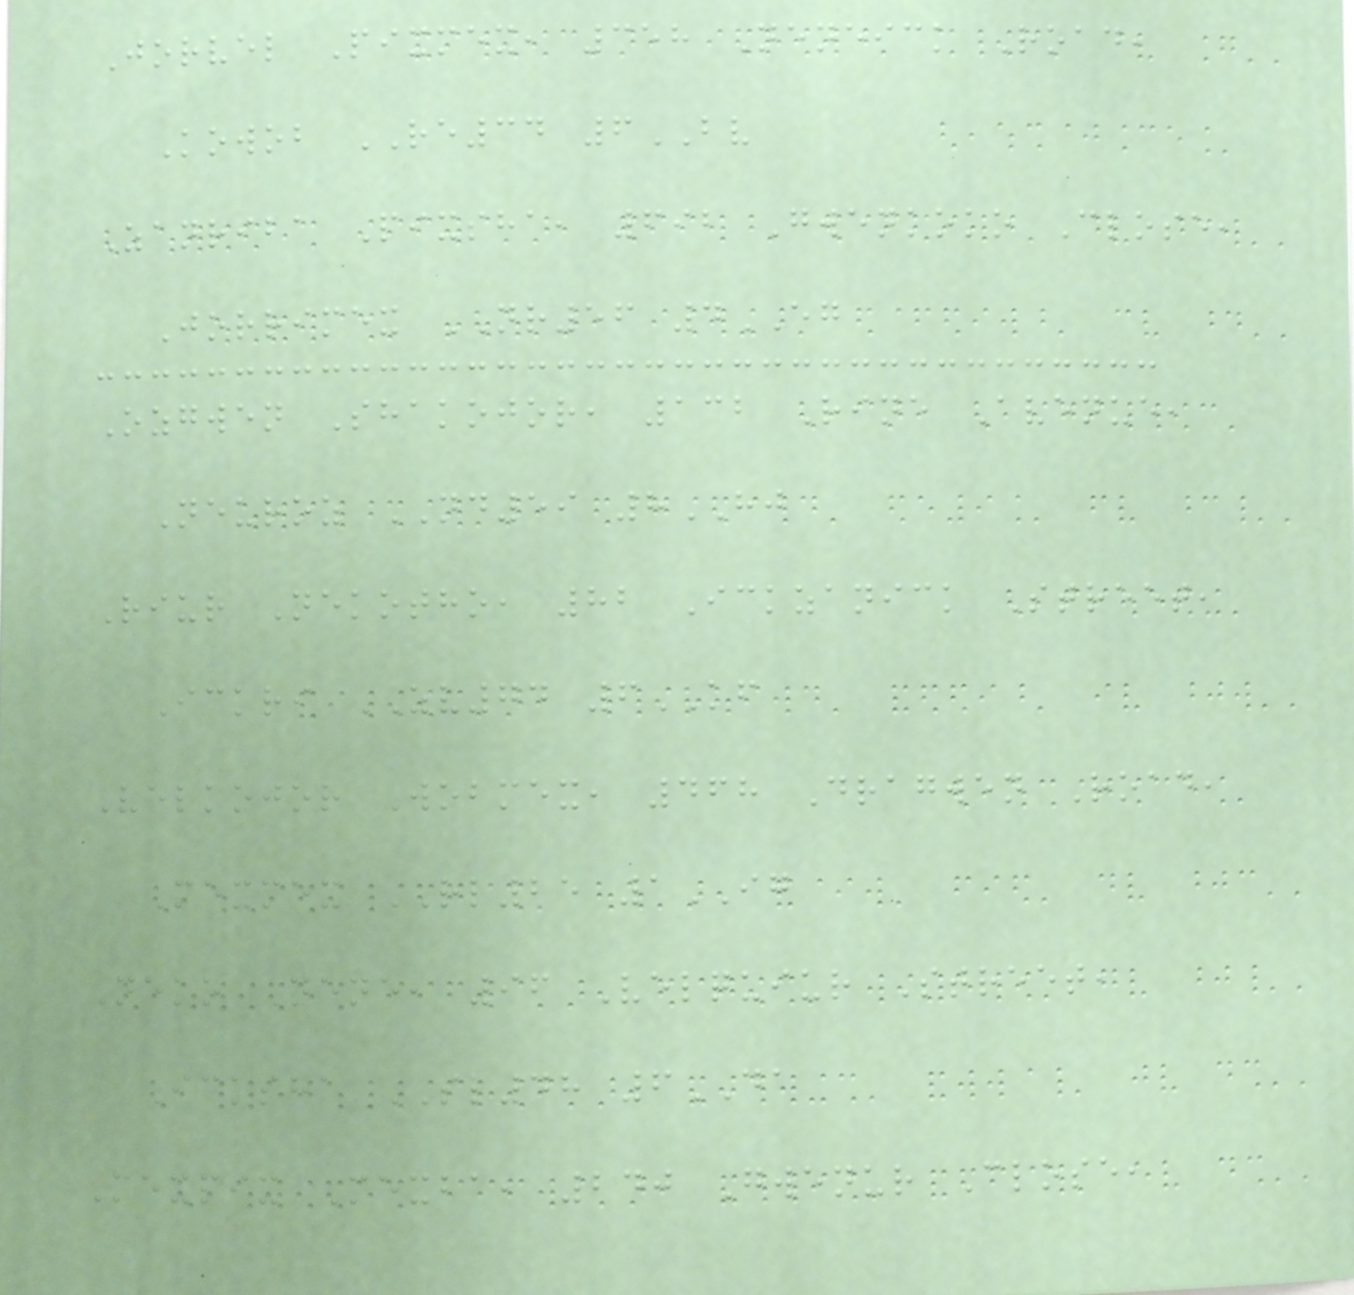Jorvel Pixmex, 358 Neneick Road,
Kowob RE34 6BV
Zanriba Pixsha, 692 Gwenkoko Close,
Jorrimex NR56 4EG
Ozgwen Shakojor, 132 Rine Avenue,
Neuroz ND59 8HJ
Riur Nekotho, 82 Ickzanick Street,
Ickri ZV74 6KF
Velkojor Wobmex, 468 Dragwen Road,
Mexmex RL25 1IG
Neko Nene, 96 Velquiur Street,
Icksha SL48 6DA
Mexpix Mexba, 240 Gwenur Close,
